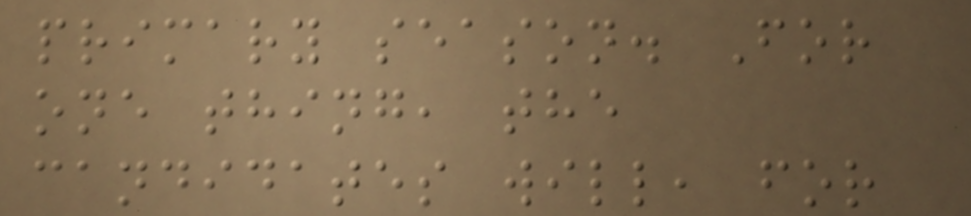primary season. For
one thing, the
candidates will, for
